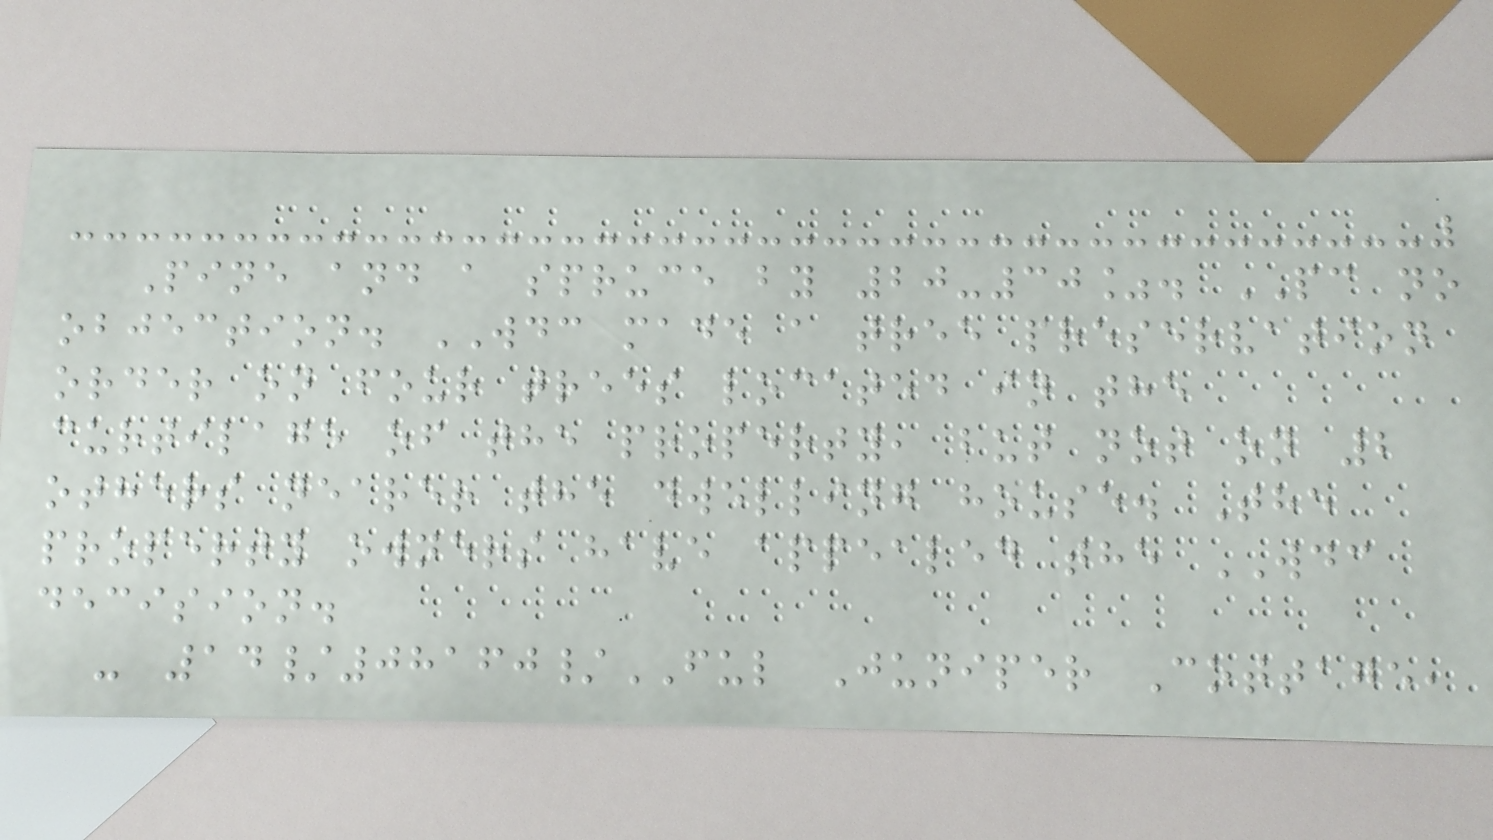Pine and a spruce by 20-30%. PC no
objection. WDC made a tree preservation
order on four trees located in the
curtilage of the property, but not on 2
others nearer the dwelling house. The
property owners have appealed the WDC
decision.
- 14/08160/FUL Juniper Cottage,
